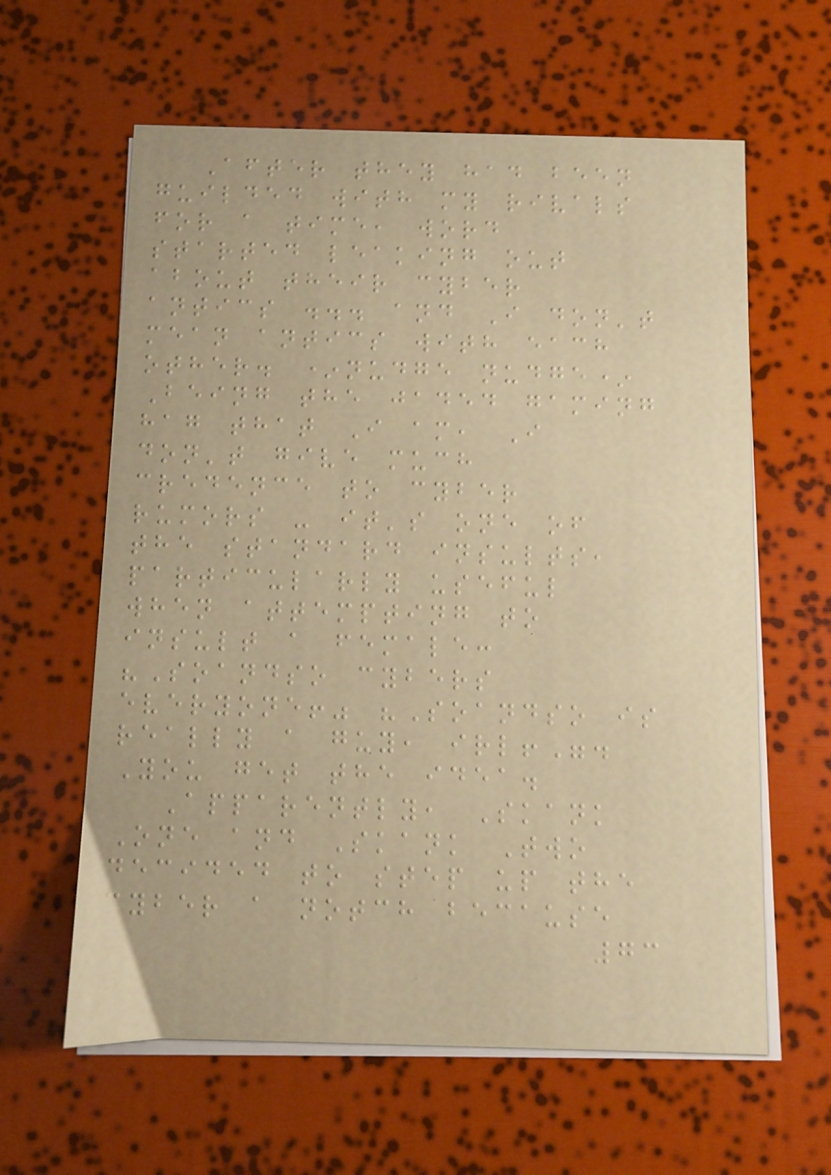After they had been
guilded with my rivals
for a time, word
started leaking out
about their cyber
antics ... and I don't
mean antics with each
other. *nudge nudge*
Being the jaded gaming
hag that I am, I
don't give much
credence to cyber
rumors - it's one of
the standard insults,
particularly useful
when attempting to
insult a female:
"Soandso cybers
everyone!" "Soandso is
really a guy, irl!".
You get the idea.
Apparently, Skank
One and Skank Two
decided to step up the
cyber a notch because
73
